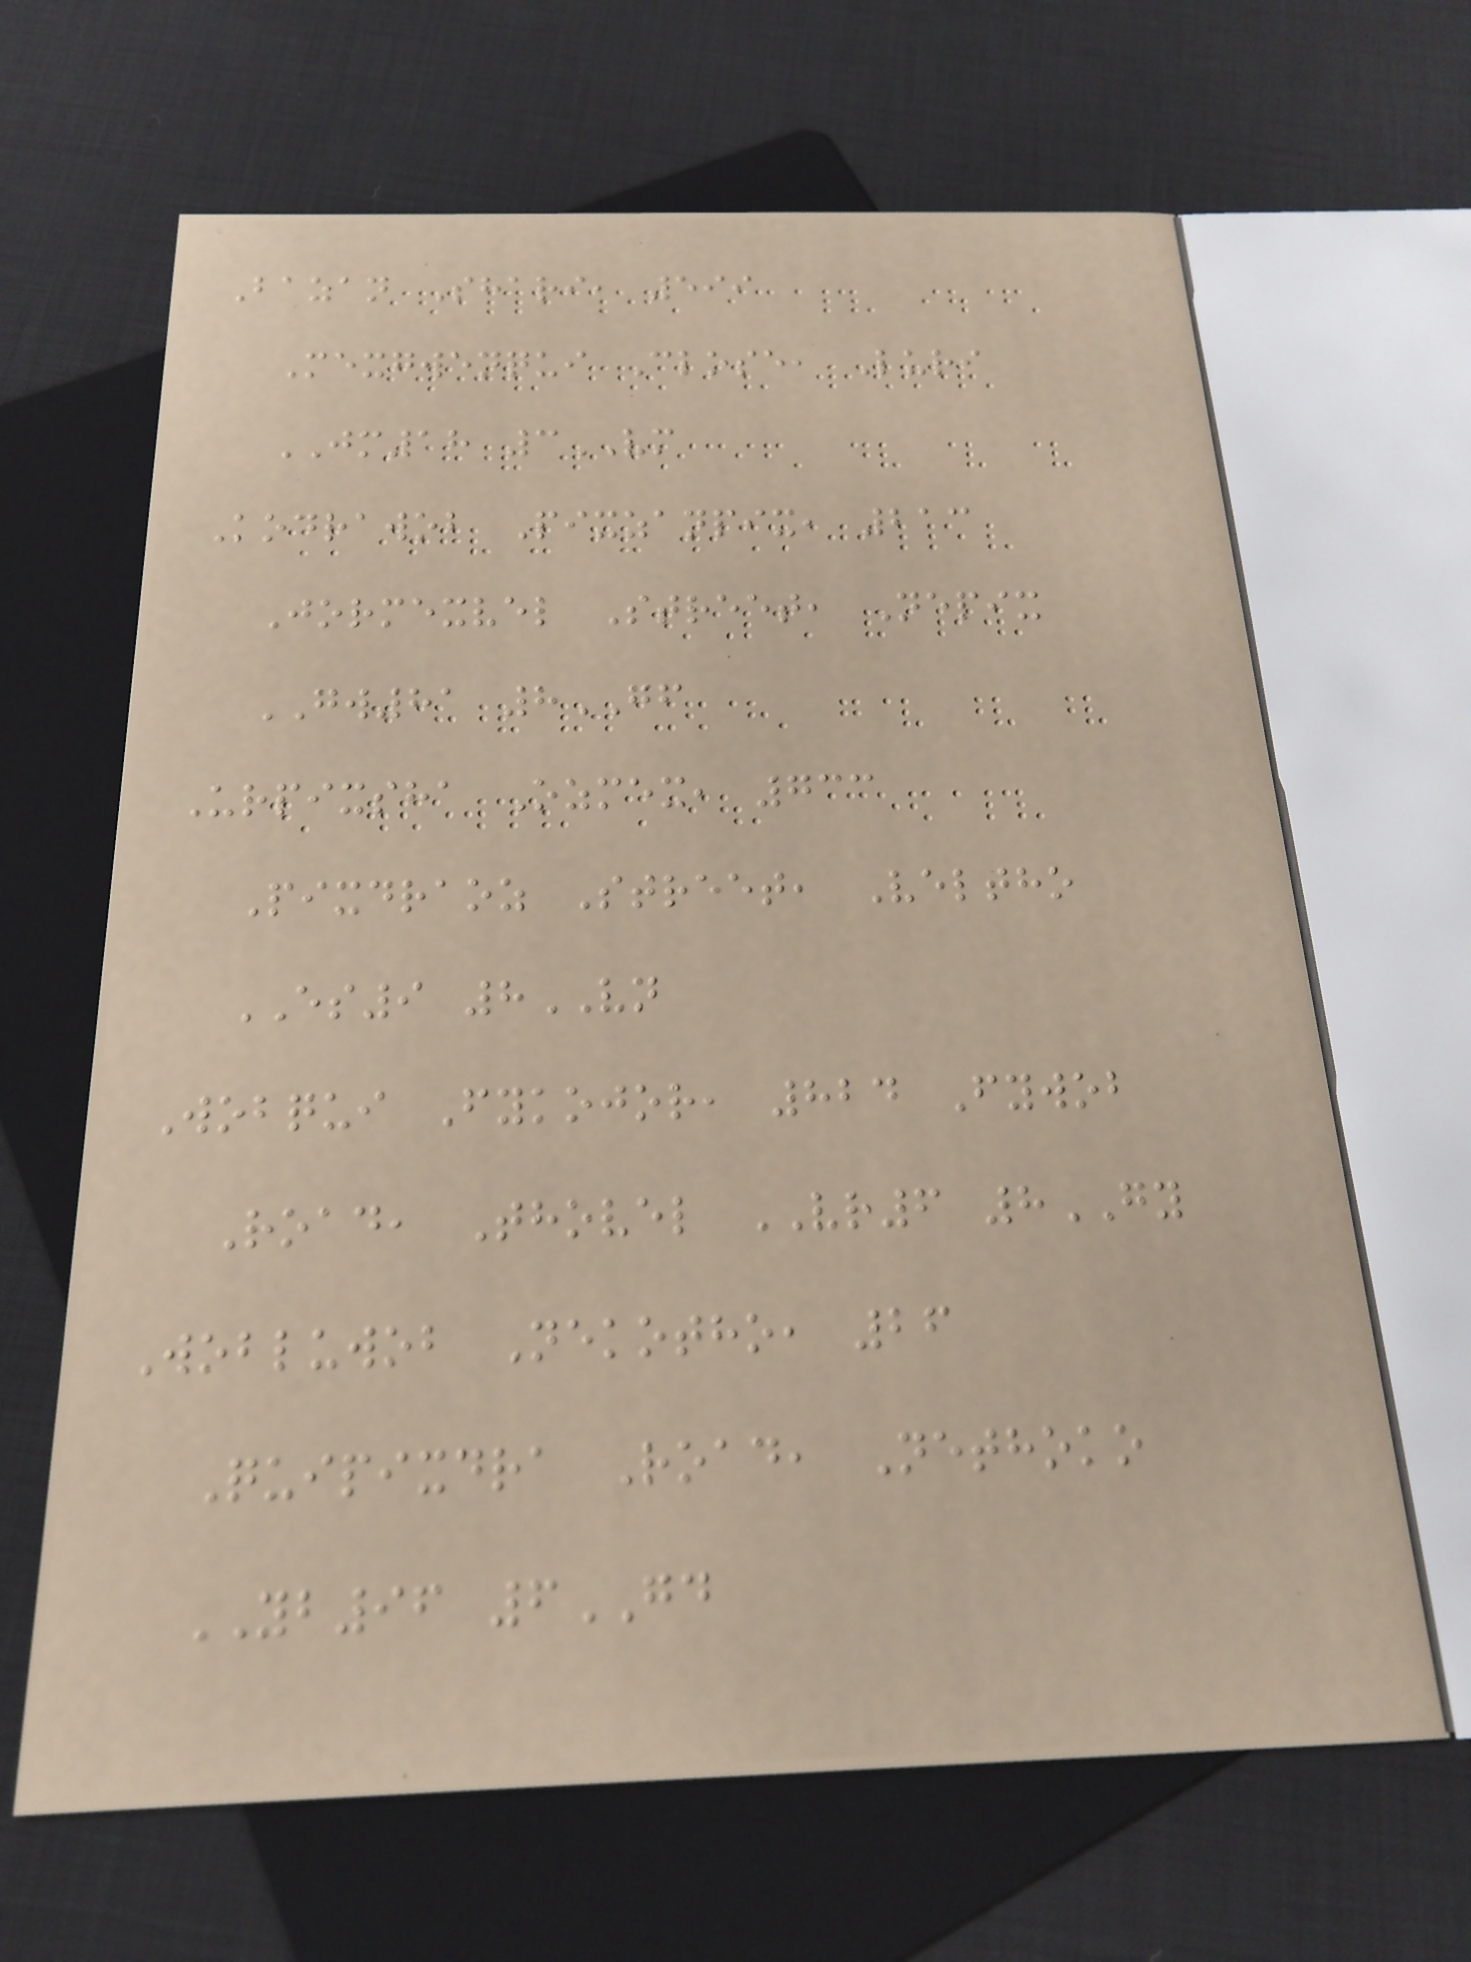Bazan Shari, 599
Mexgwenqui Close, Luri
JM18 3VM
Kodrawob Pixzanpix, 213
Jormexvel Street, Nepix
GW81 8GF
Urpixsha Ozmex, 733
Pixdraoz Street, Veltho
ES9 8VN
Wobqui Fykojor, 824 Fywob
Road, Thovel VR6 8GY
Wobluwob Nekotho, 26
Quipixdra Road, Nethoko
YB96 6GD
